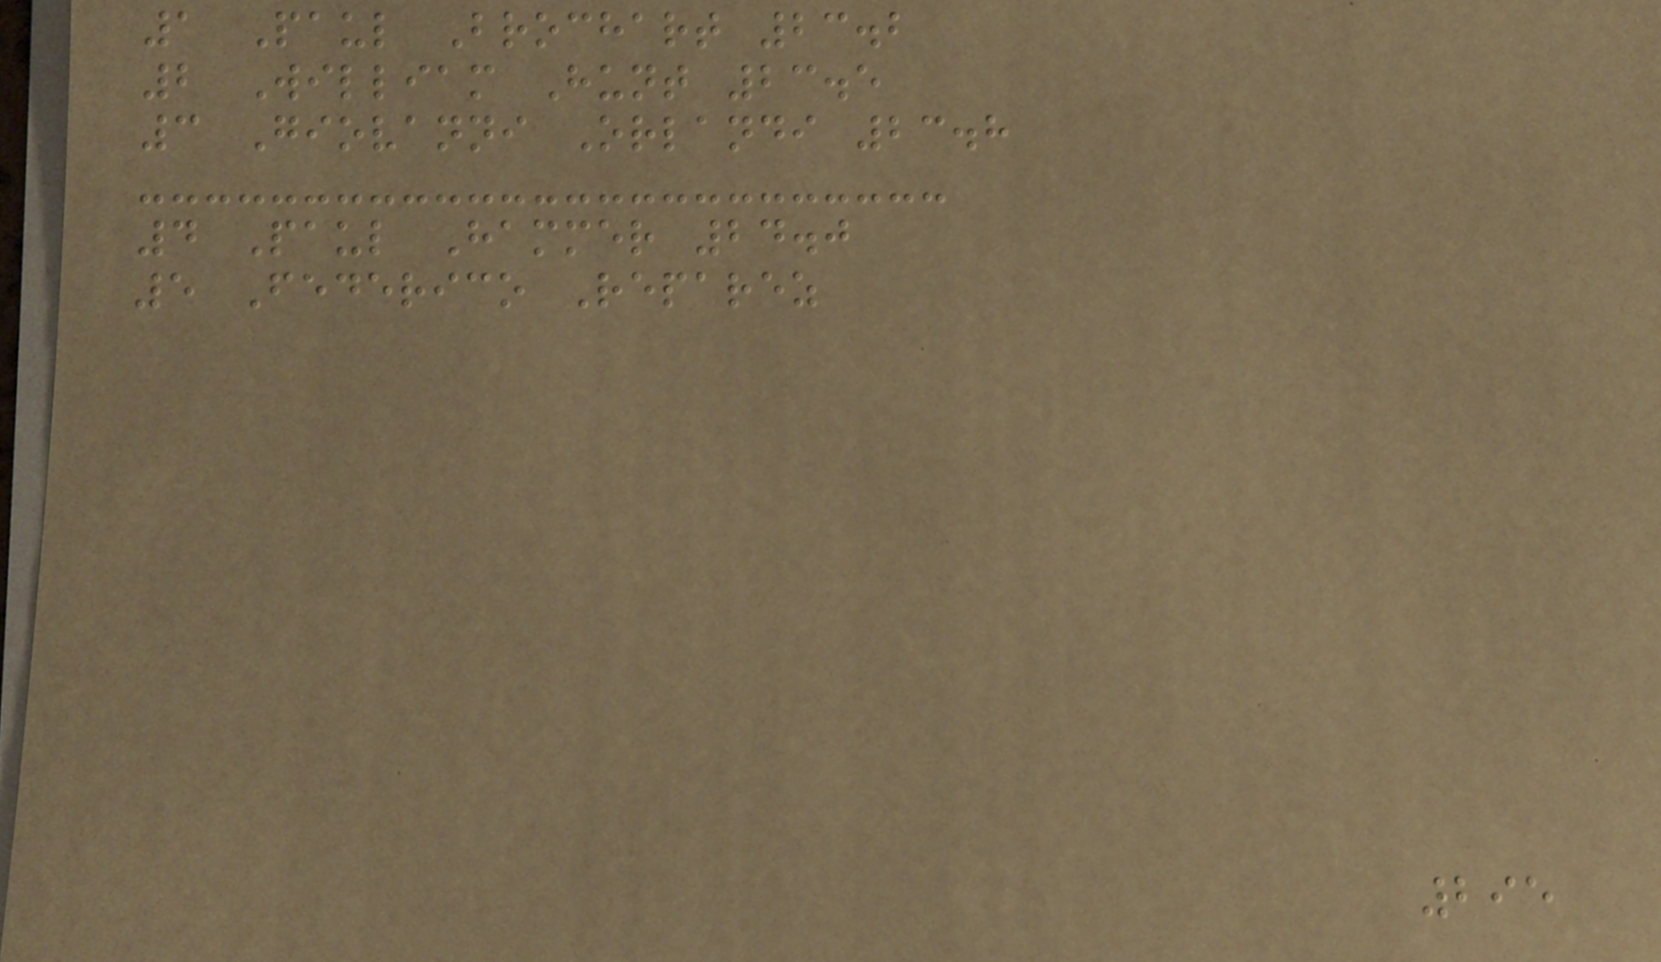1 Paul Brochart 23.2
2 William Hunt 23.5
3 Giovanni Orlandi 23.8
4 Paul Hammer 24.0
5 Federico Reparez
295
